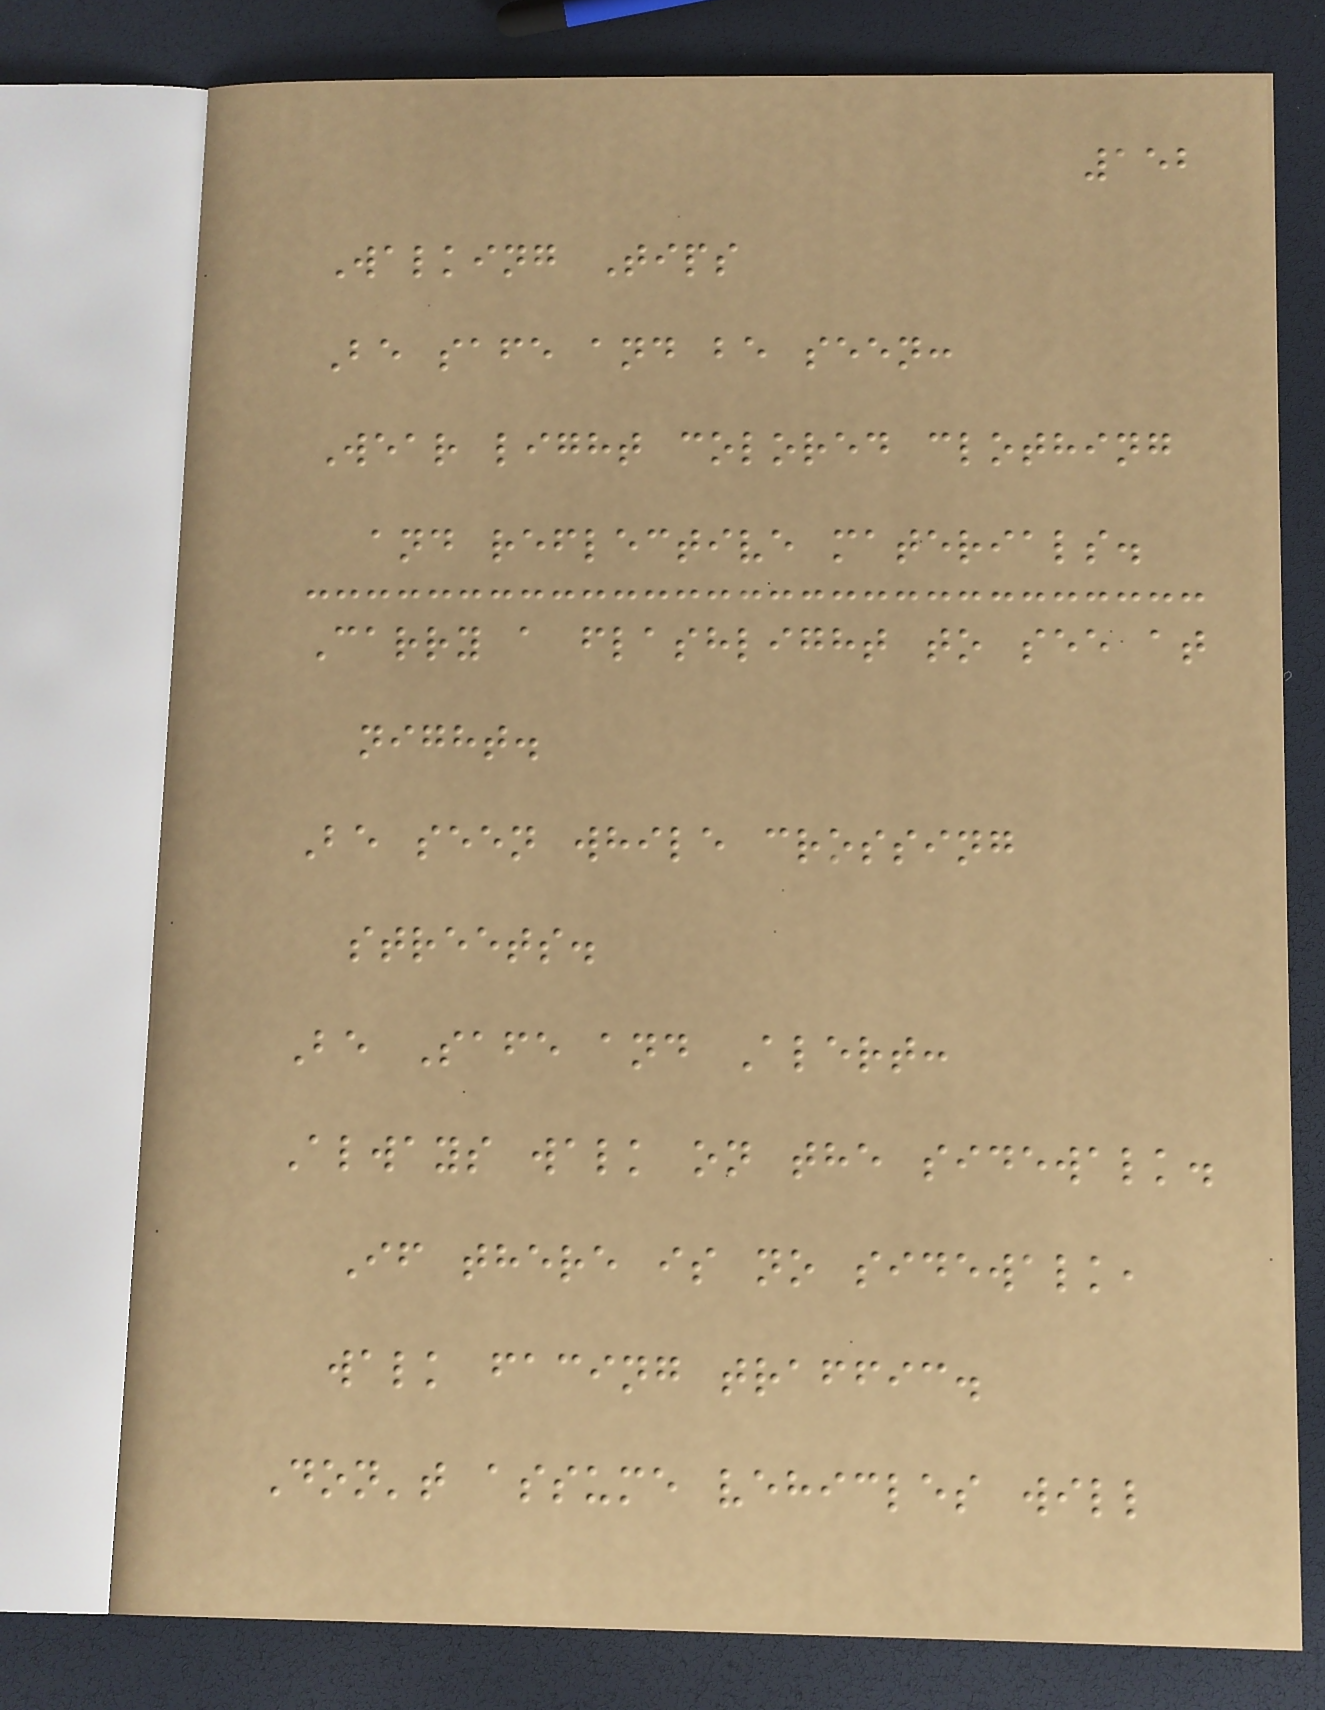152
Walking Tips
Be safe and be seen:
Wear light colored clothing
and reflective materials.
Carry a flashlight to see at
night.
Be seen while crossing
streets.
Be Safe and Alert:
Always walk on the sidewalk.
If there is no sidewalk,
walk facing traffic.
Don't assume vehicles will
